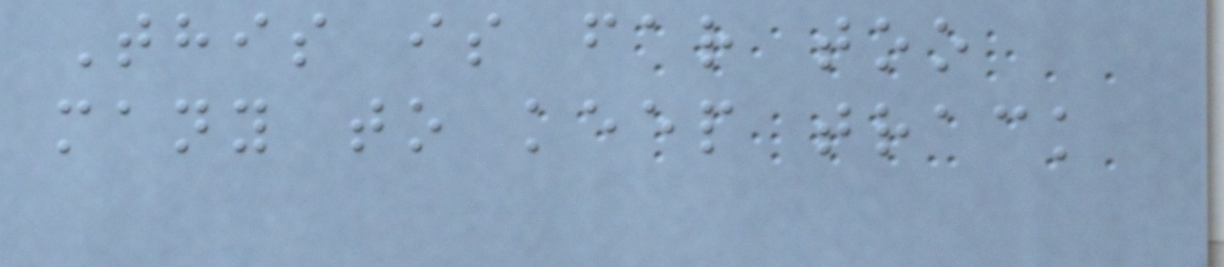This is far too
many to keep track
